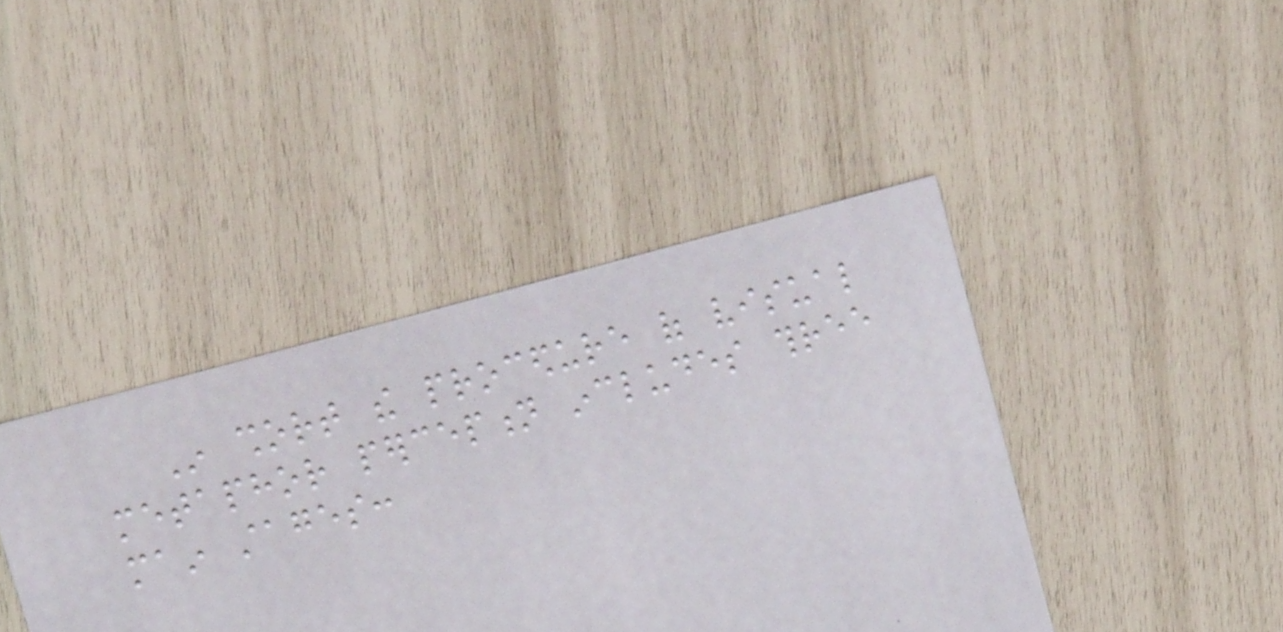In short the procedure of visual
metaphor perception includes three
main stages:
